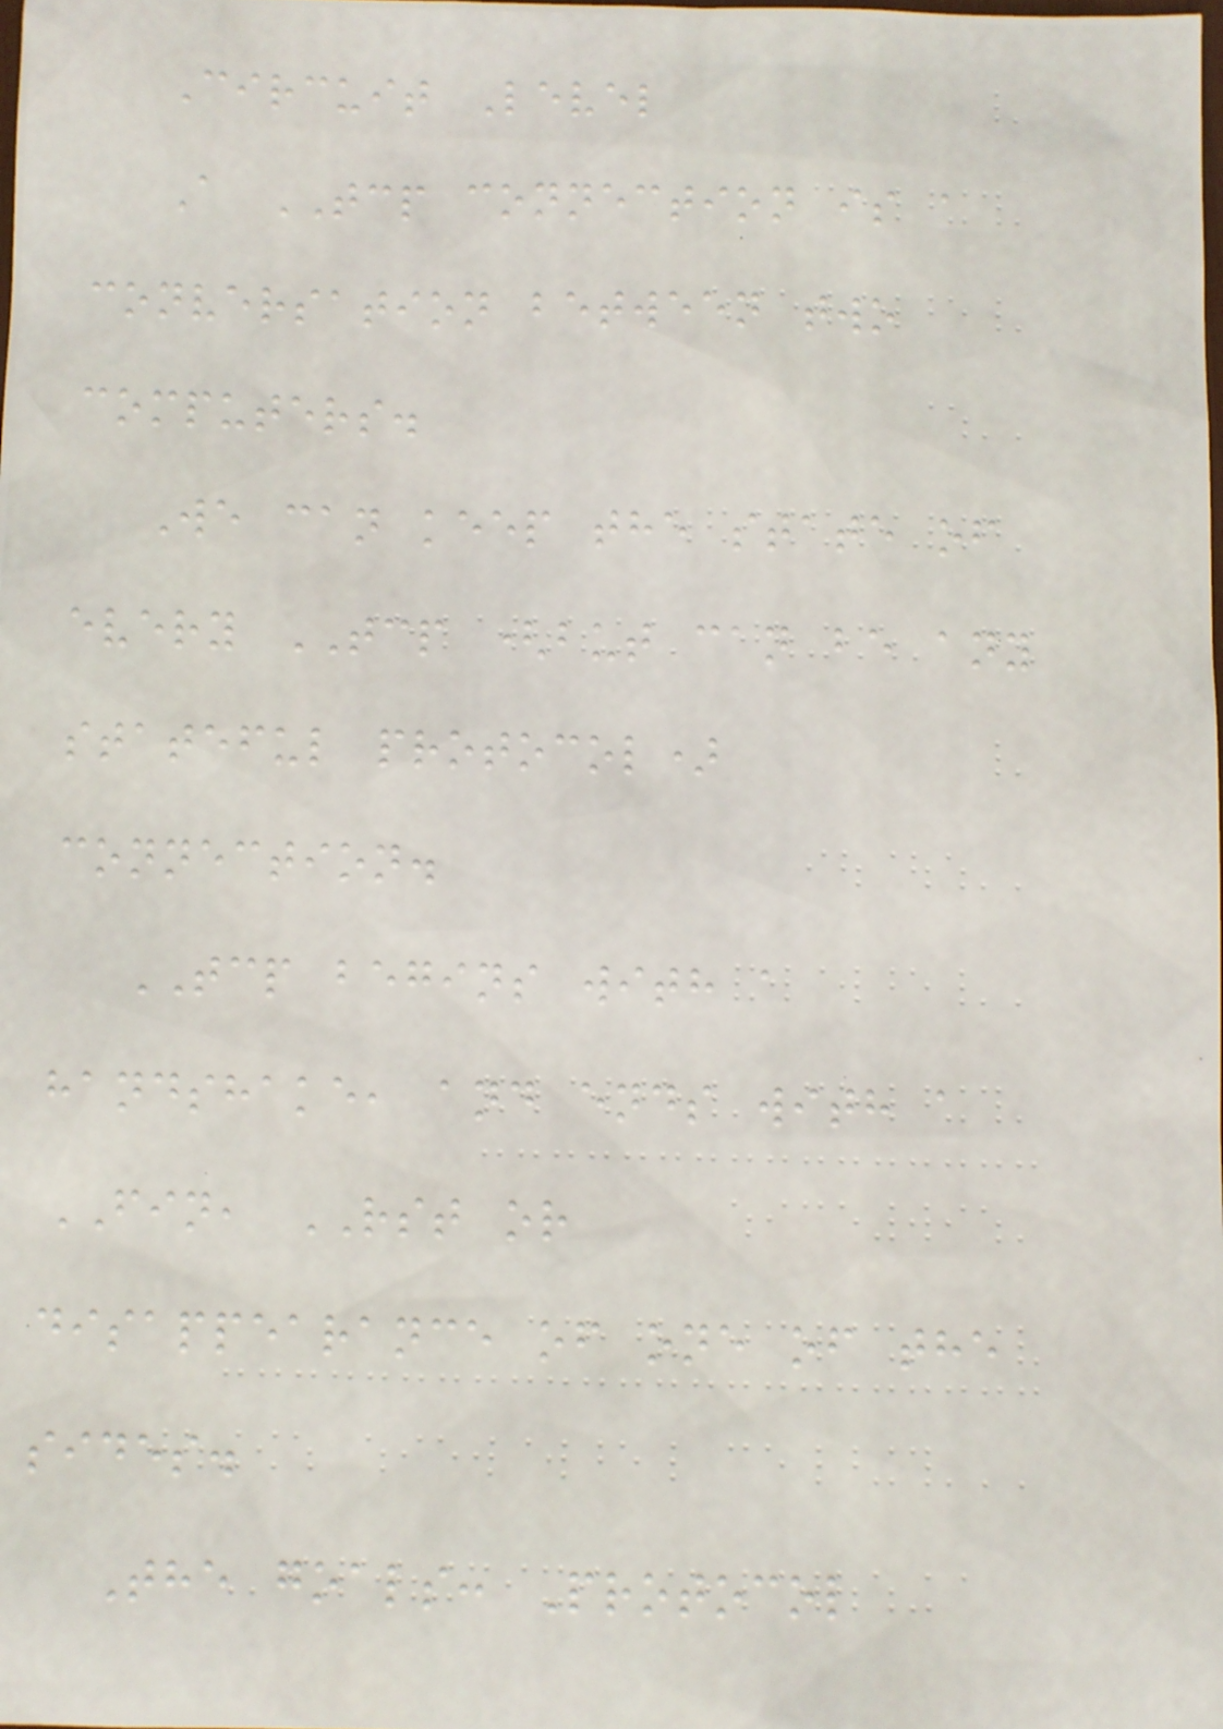Circuit Level
A TCP connection is a
conversation between two
computers.
We can keep the state of
every TCP (but can be any
stateful protocol)
connection.
TCP begins with a
handshake, and ends with a
FIN, RST or
disappearance of one of the
sides.
The goals: Protocol
